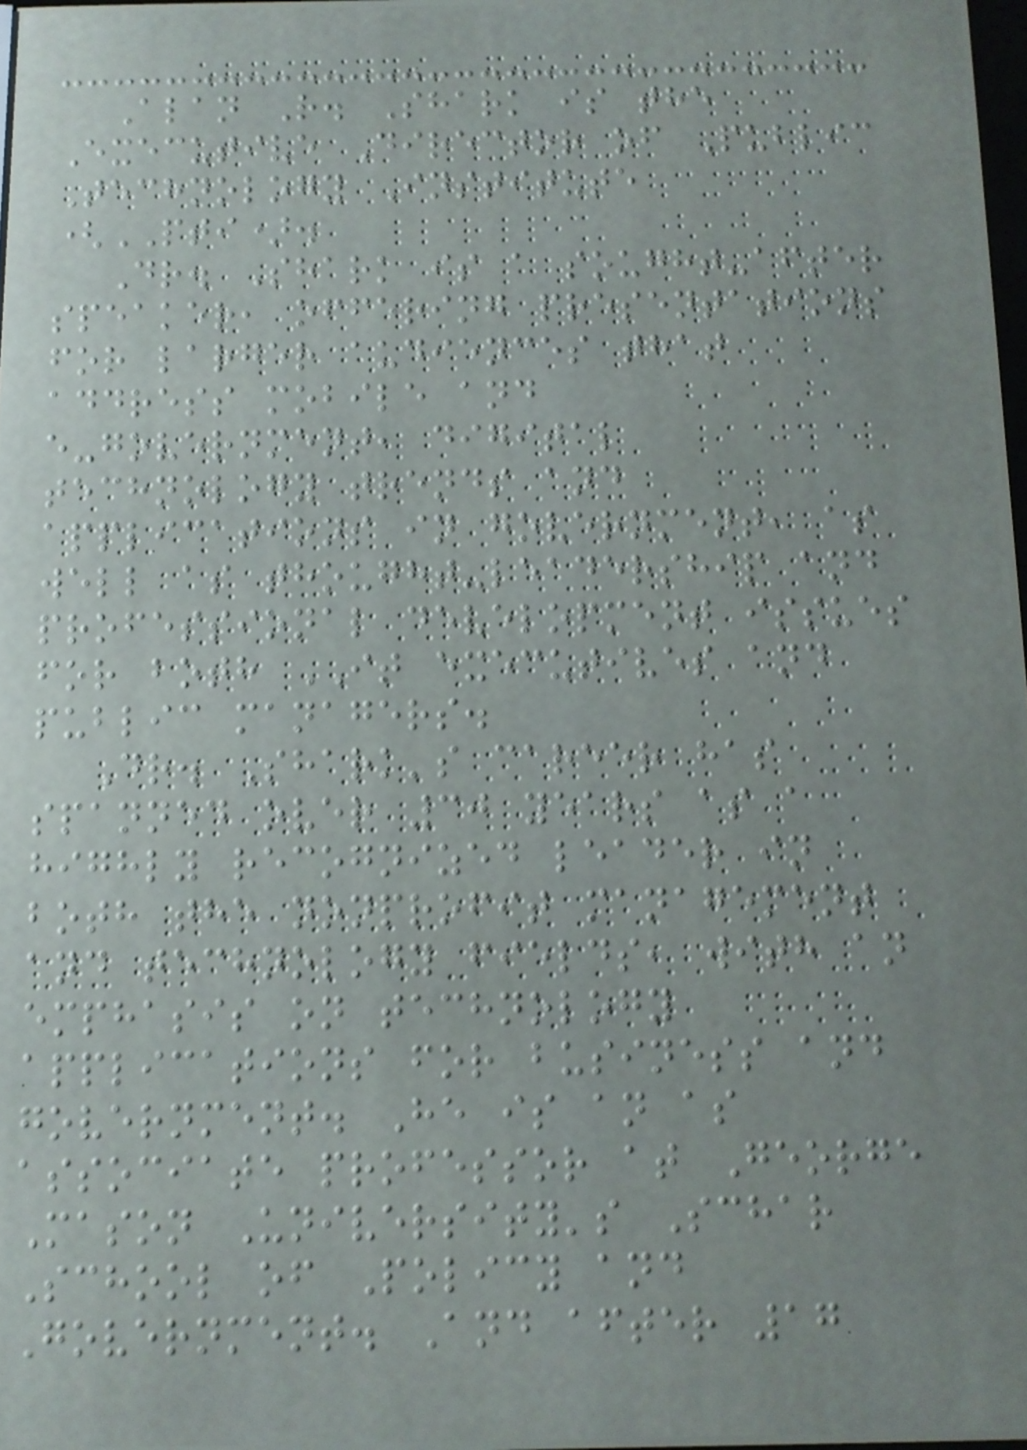Alan R. Shark is the
Executive Director of Public
Technology Institute
(PTI).
Dr. Shark is a sought-after
speaker, offering presentations
for larger audiences that
address mobile and
e-government, digital
technology trends and
applications in government, as
well as thought-leadership and
professional development issues
for both IT executives and
public managers.
Dr. Shark's career has
spanned over 30 years as a
highly recognized leader in
both the nonprofit management
and technology fields, with an
emphasis on technology
applications for business and
government. He is an as
associate professor at George
Mason University's Schar
School of Policy and
Government. And after 17
